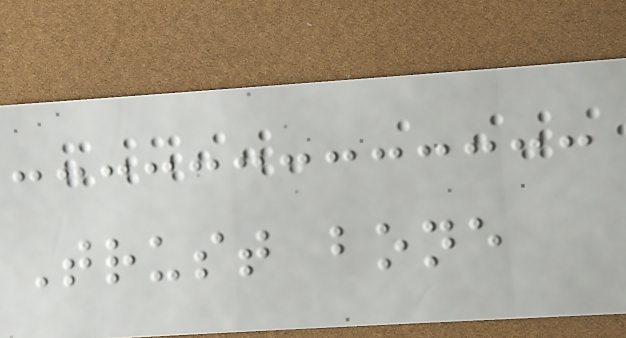Trust bone
